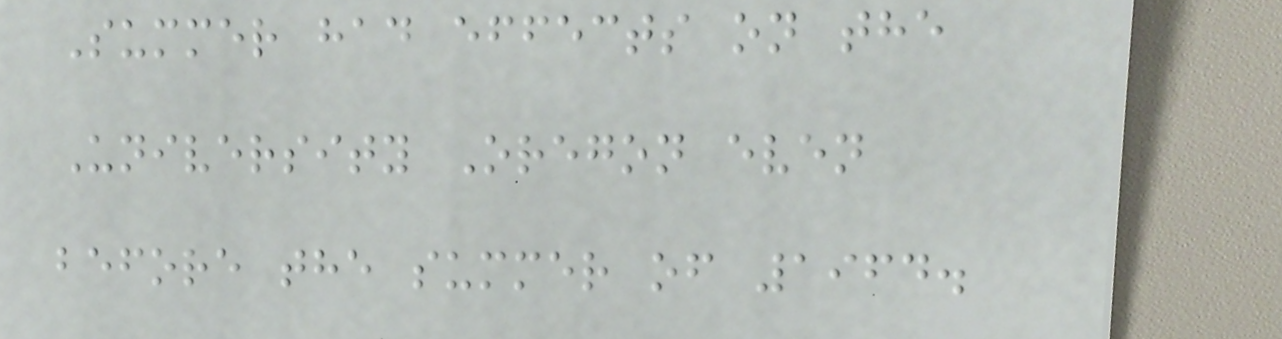Summer had effects on the
University Oregon even
before the summer of 1964.
